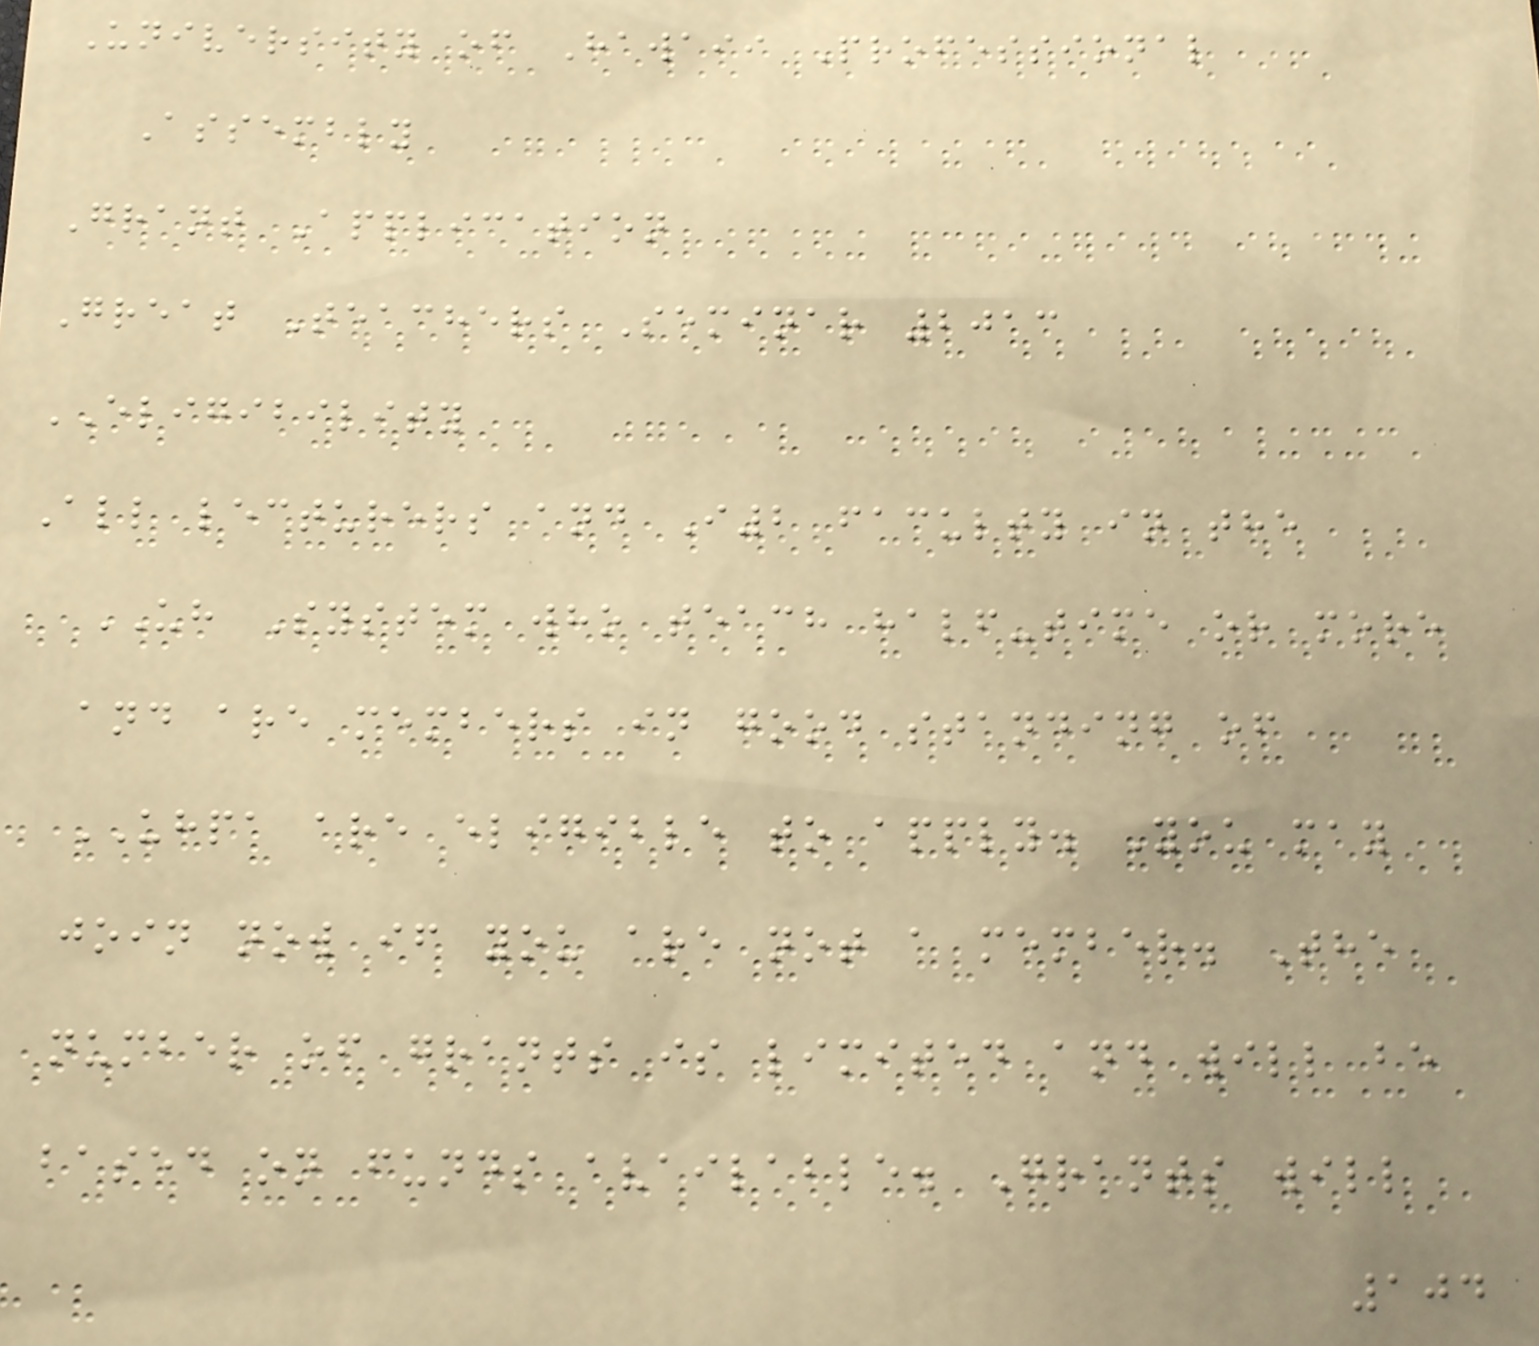University of Hawaii Professional
Assembly
Grant Application
Great Teachers Seminar 2013
ELIGIBILITY
All lecturers and I2 faculty in the
UH System who teach half-time or more
and are members in good standing of
UHPA are eligible to apply. You may
join now if you are not a member. The
number of grants is limited and will be
based on funds available. Grants will
104
